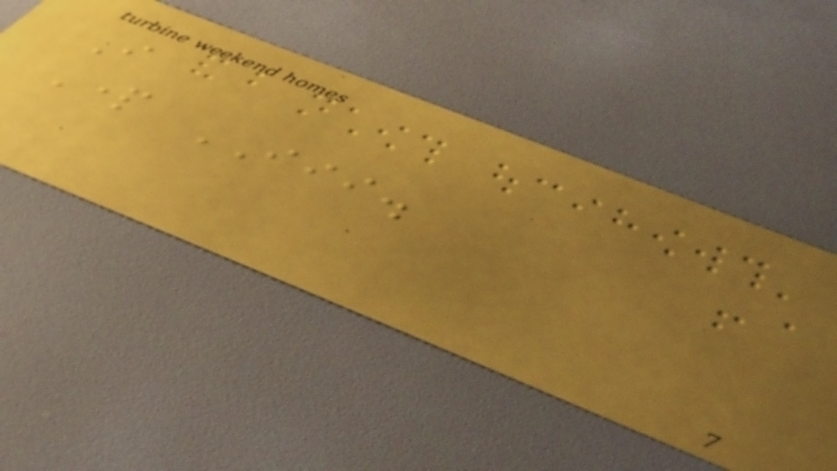I
Part III.
